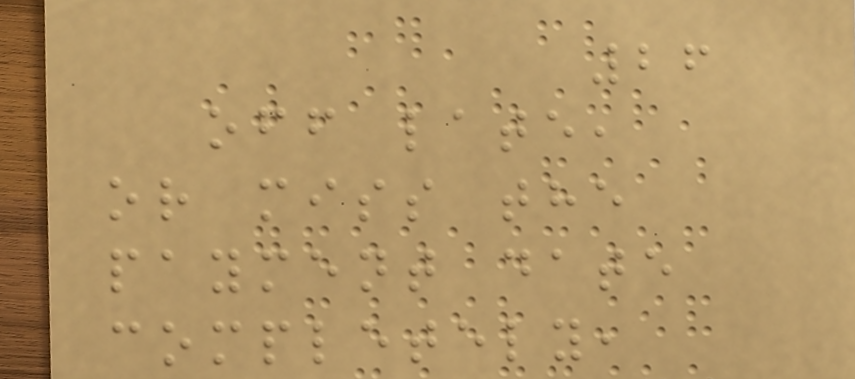26
off late,
or miss the
payment date
completely,
